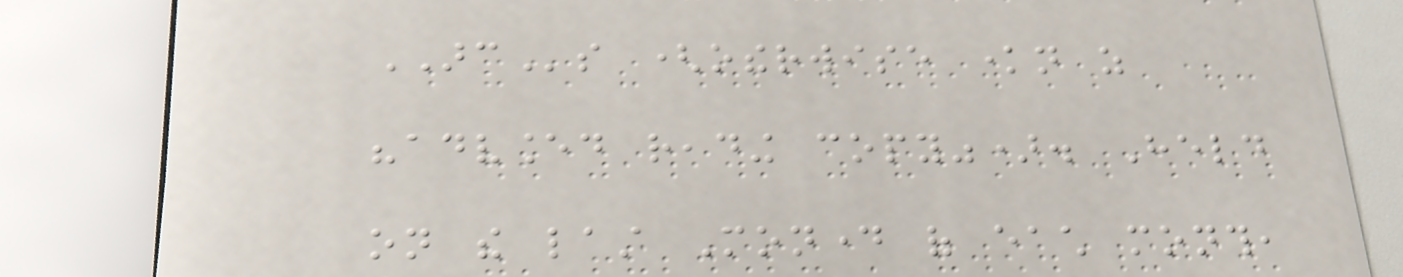ARCs (otherwise known as
"advanced reading copy"). Held
on the last Monday of each month,
